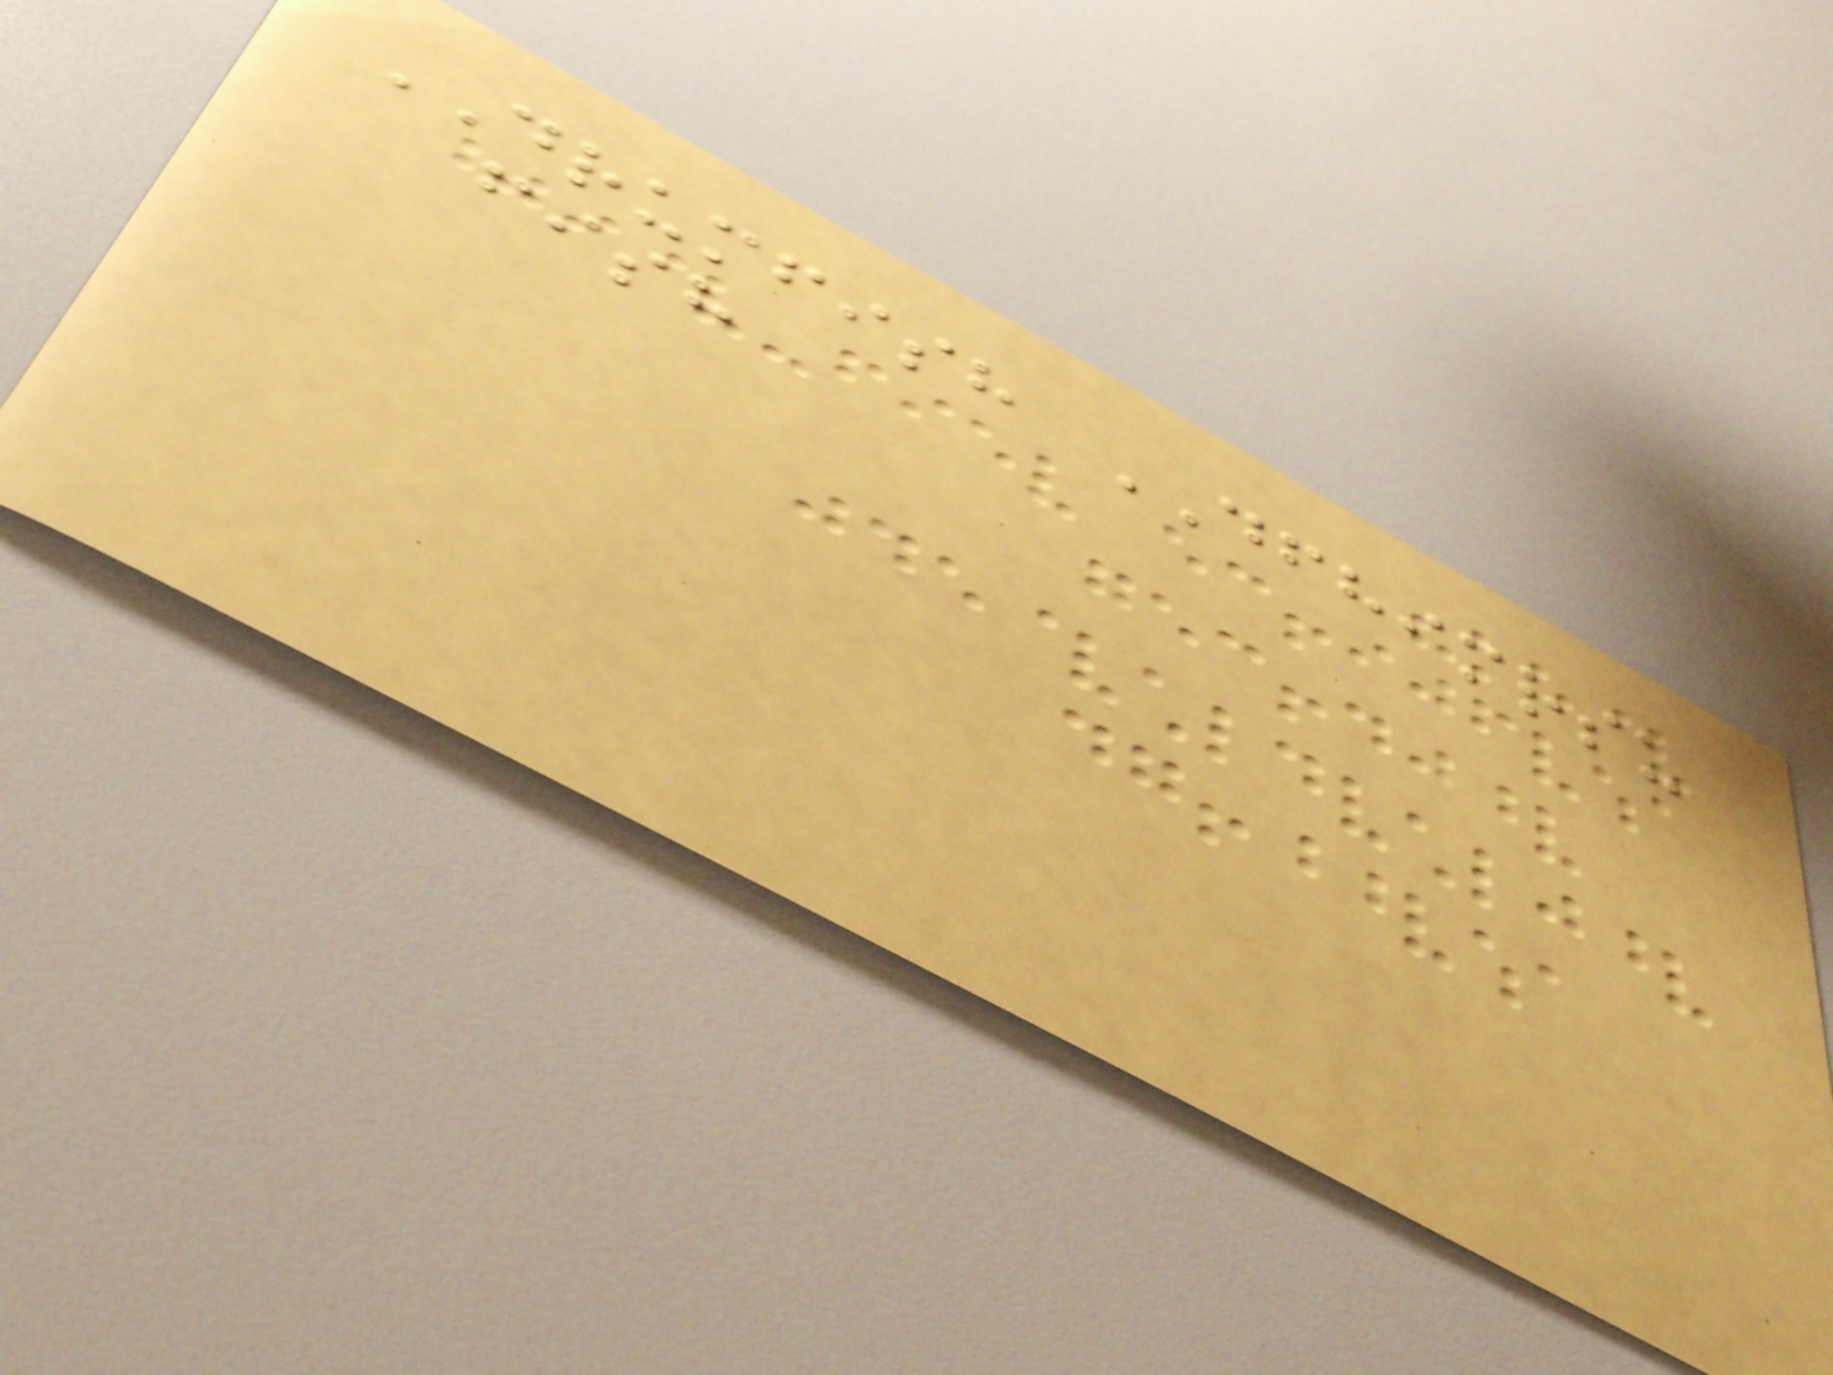DRUMFISH DFHIMRSU
fish
